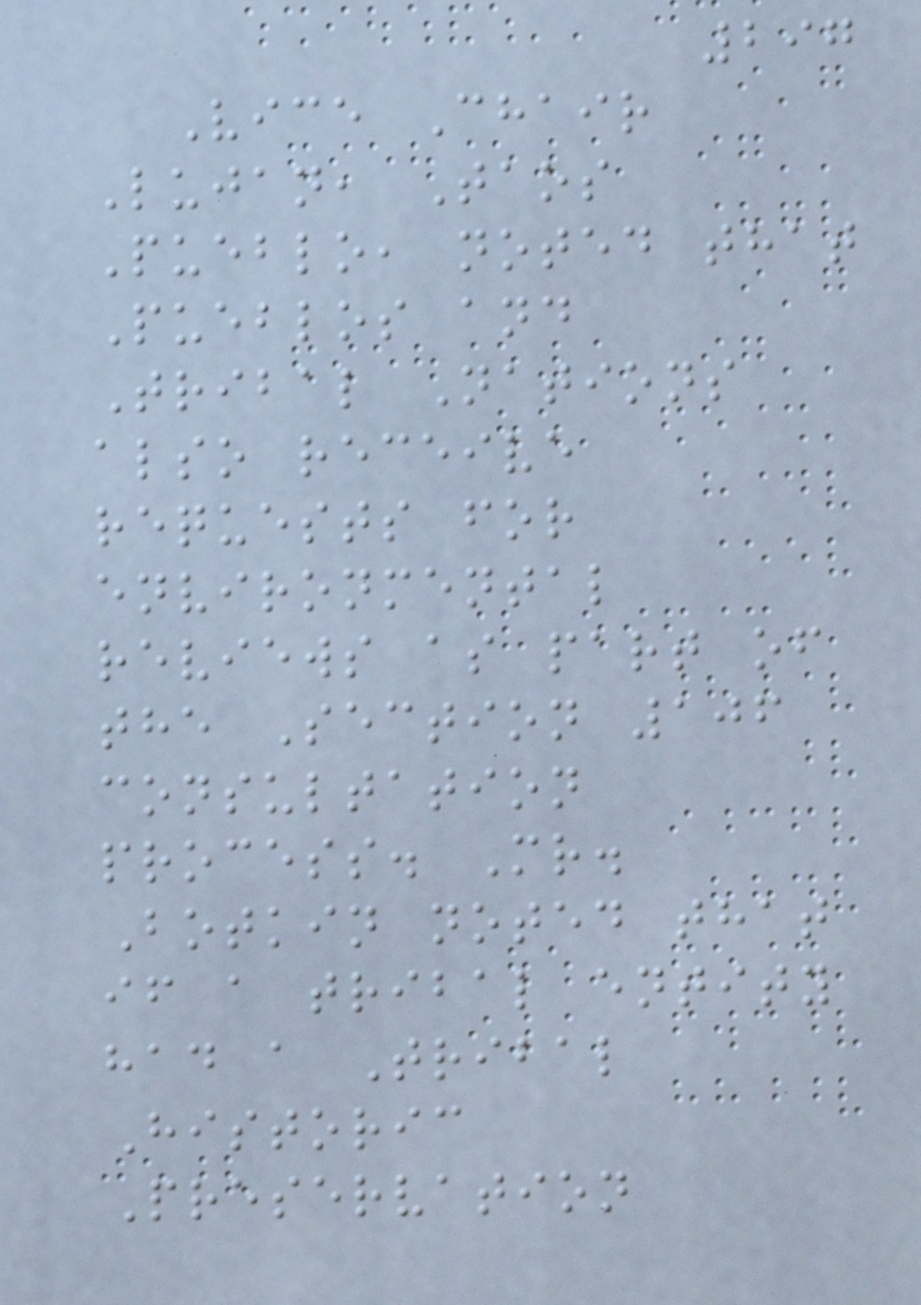297
Vice Chair
Lujan, Taos
Pueblo, noted that
Pueblos and
Tribal Nations
also receive
requests for
environmental
reviews as part of
the Section 106
consultation
process. Mr.
Botkin noted that
if a tribal entity
had a Tribal
Historic
Preservation
